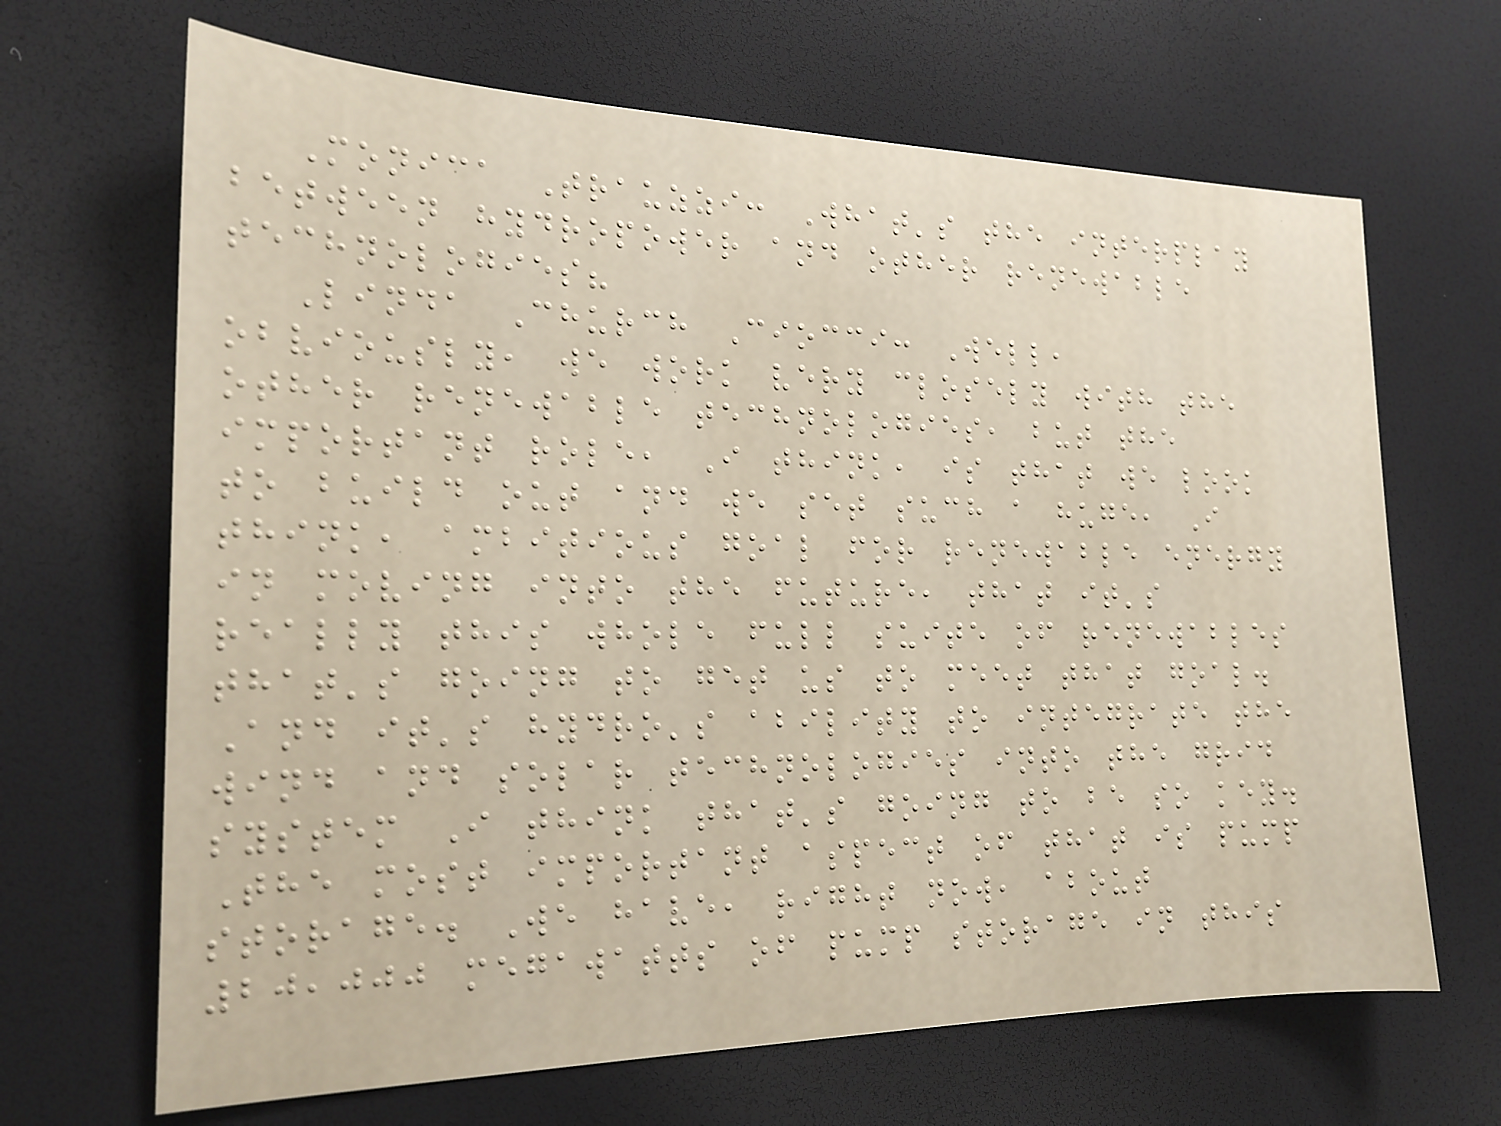Monica Trauzzi: What's the interplay
between hydropower and other renewable
technologies?
Linda Church Ciocci: Well,
obviously, we work very closely with the
other renewable technologies, but the
important role, I think, is that we look
to build out and we set such a huge, I
think, ambitious goal for renewable energy
in moving into the future, that it's
really this whole full suite of renewables
that's going to get us to meet that goal.
And it's hydro's ability to integrate the
wind and solar technologies into the grid
system I think that's going to be so key.
The most important aspect of that is pump
storage. We have, right now, about
20,000 megawatts of pump storage in this
